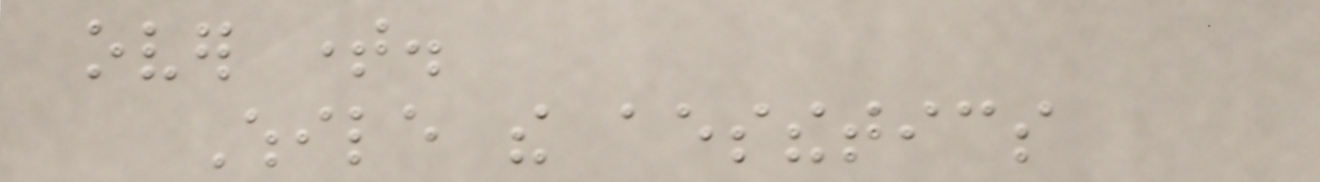over time.
While the aesthetics
